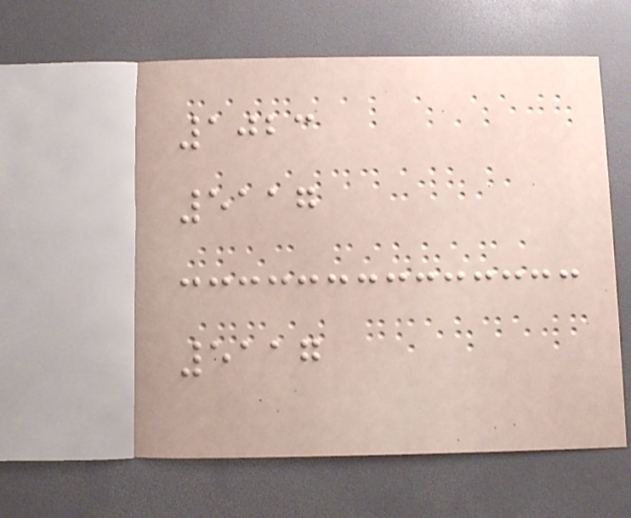1023
5117
5117
